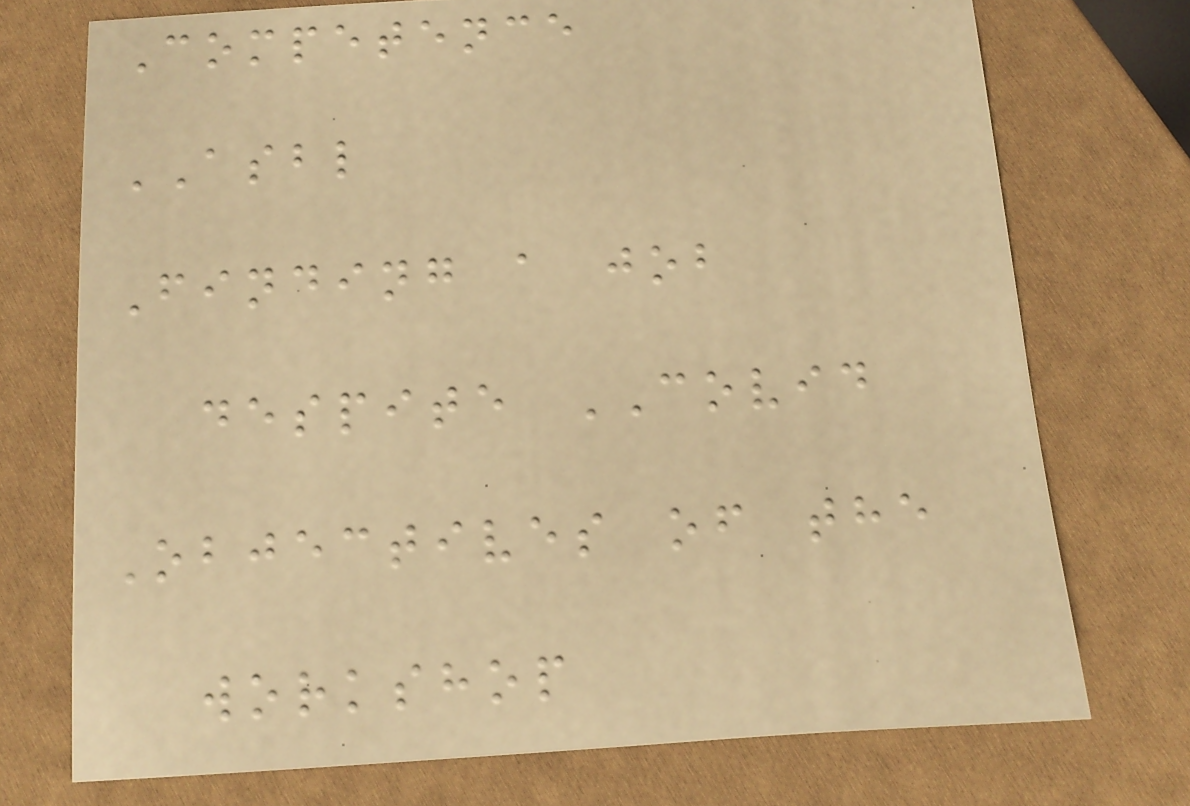Competence
ASBL
Finding a job
despite COVID
Objectives of the
workshop
